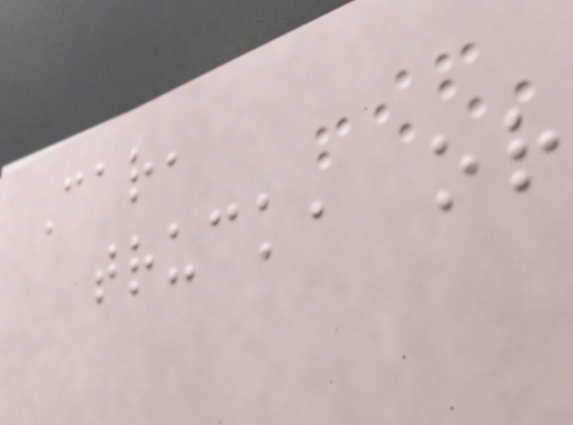Car,
truck, or
